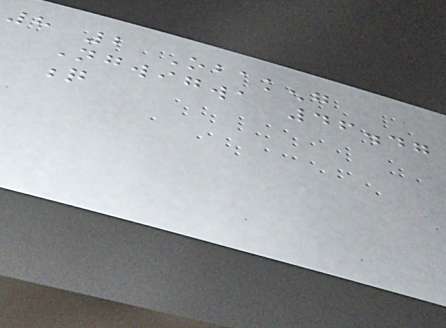8 2 Obakeng
Ngwigwa 46.47
q
